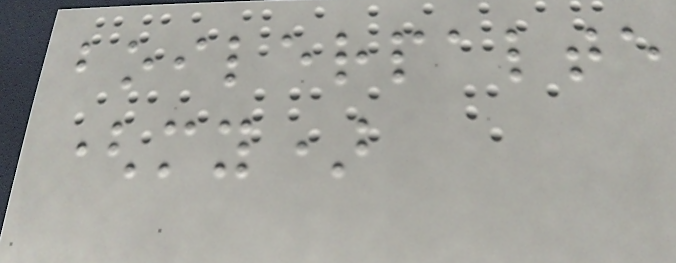boilerpalte
(my)
